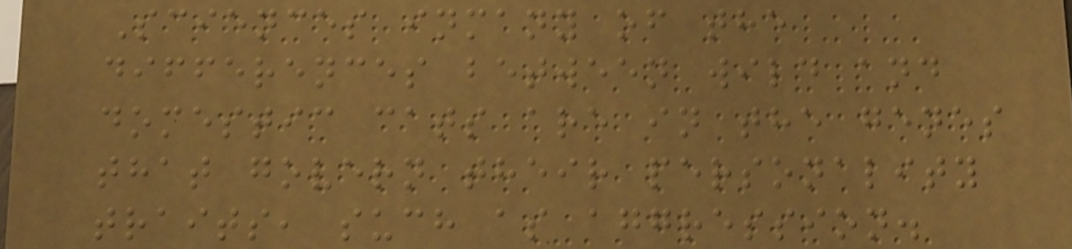Sciences inmany of the
differences between wild and
domestic cats are in the genes
that govern their personality
traits, such as aggression.
